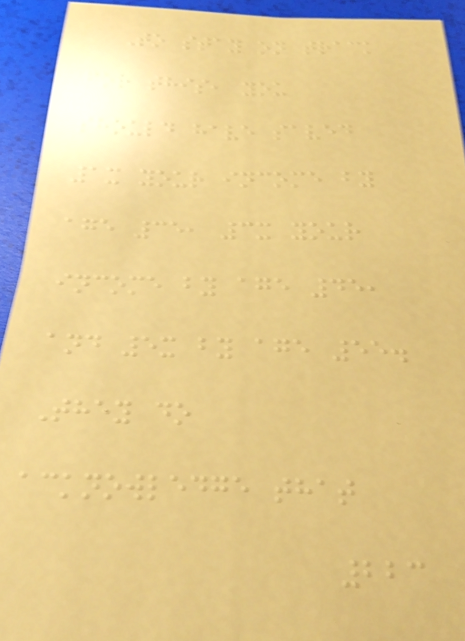To stay on track
for this, you
should have saved
1x your income by
age 35, 3x your
income by age 45,
and 5x by age 55.
They do
acknowledge that
223
